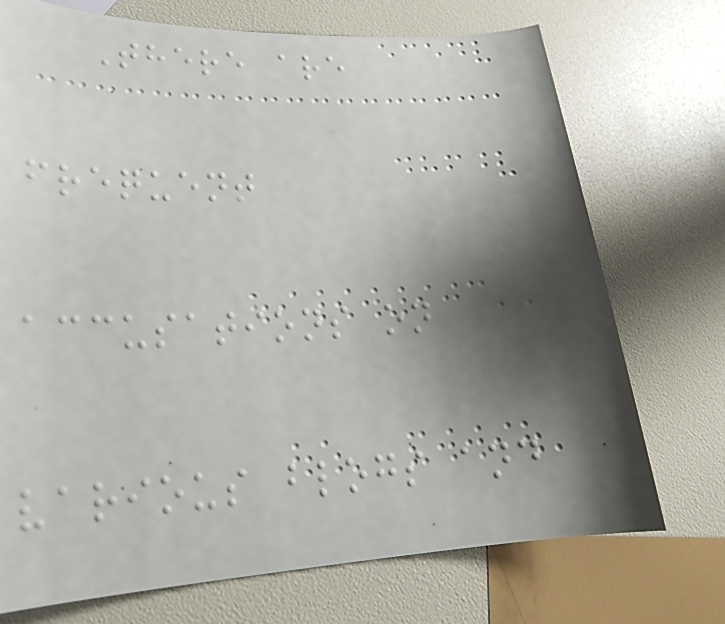There are
frequent
accusations on
various blogs and
